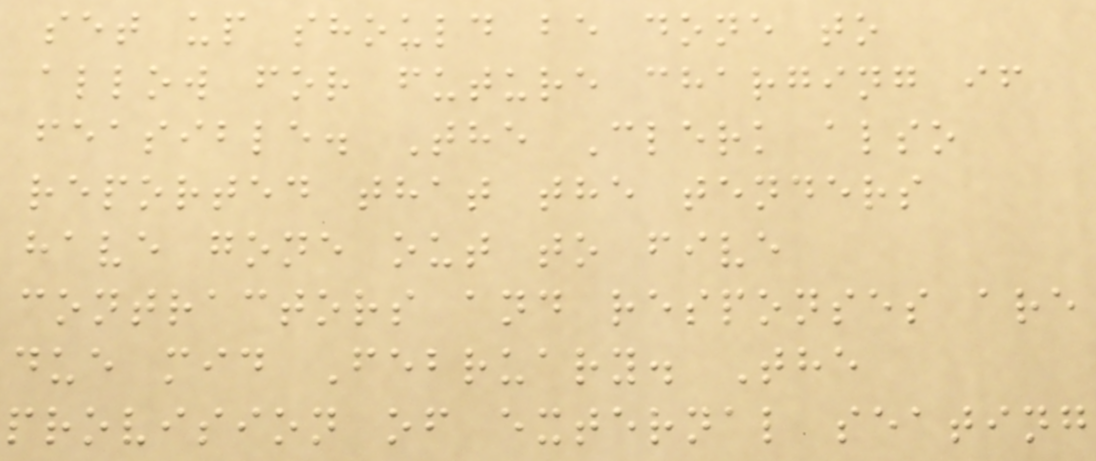set up should be done to
allow for future charging if
feasible. The Clerk also
reported that the tenders
have gone out to five
contractors and responses are
due mid February. The
provision of external seating
